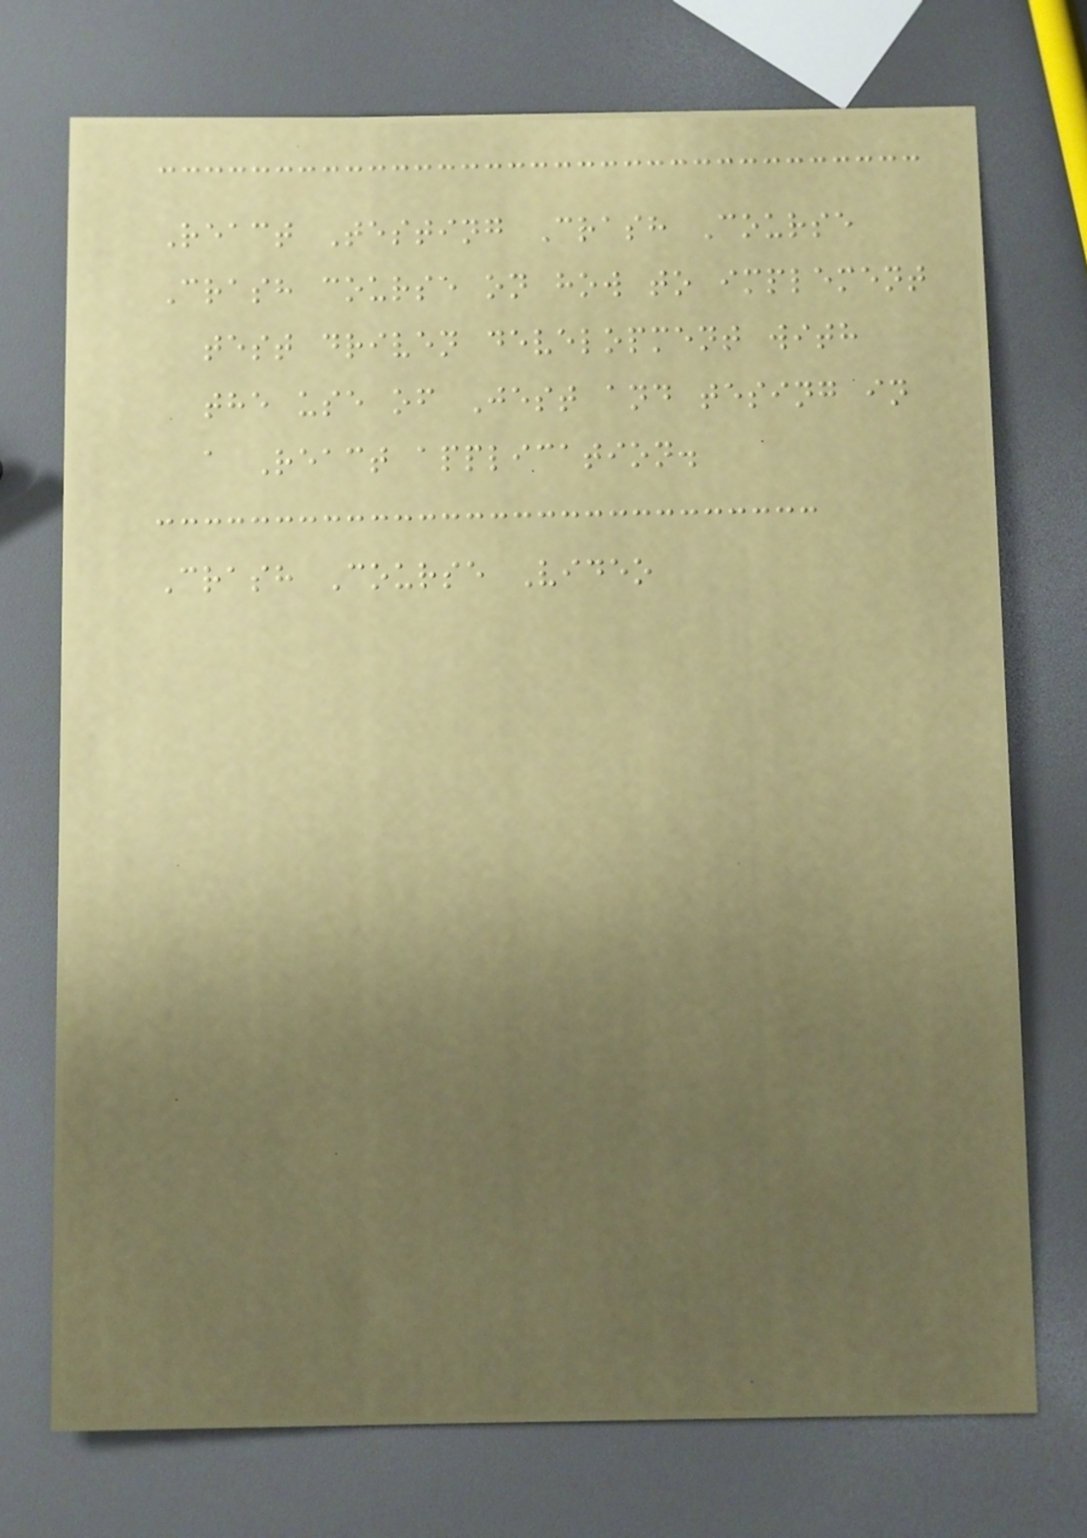React Testing Crash Course
Crash course on how to implement
test driven development with
the use of Jest and tesing in
a React application.
Crash Course Video
